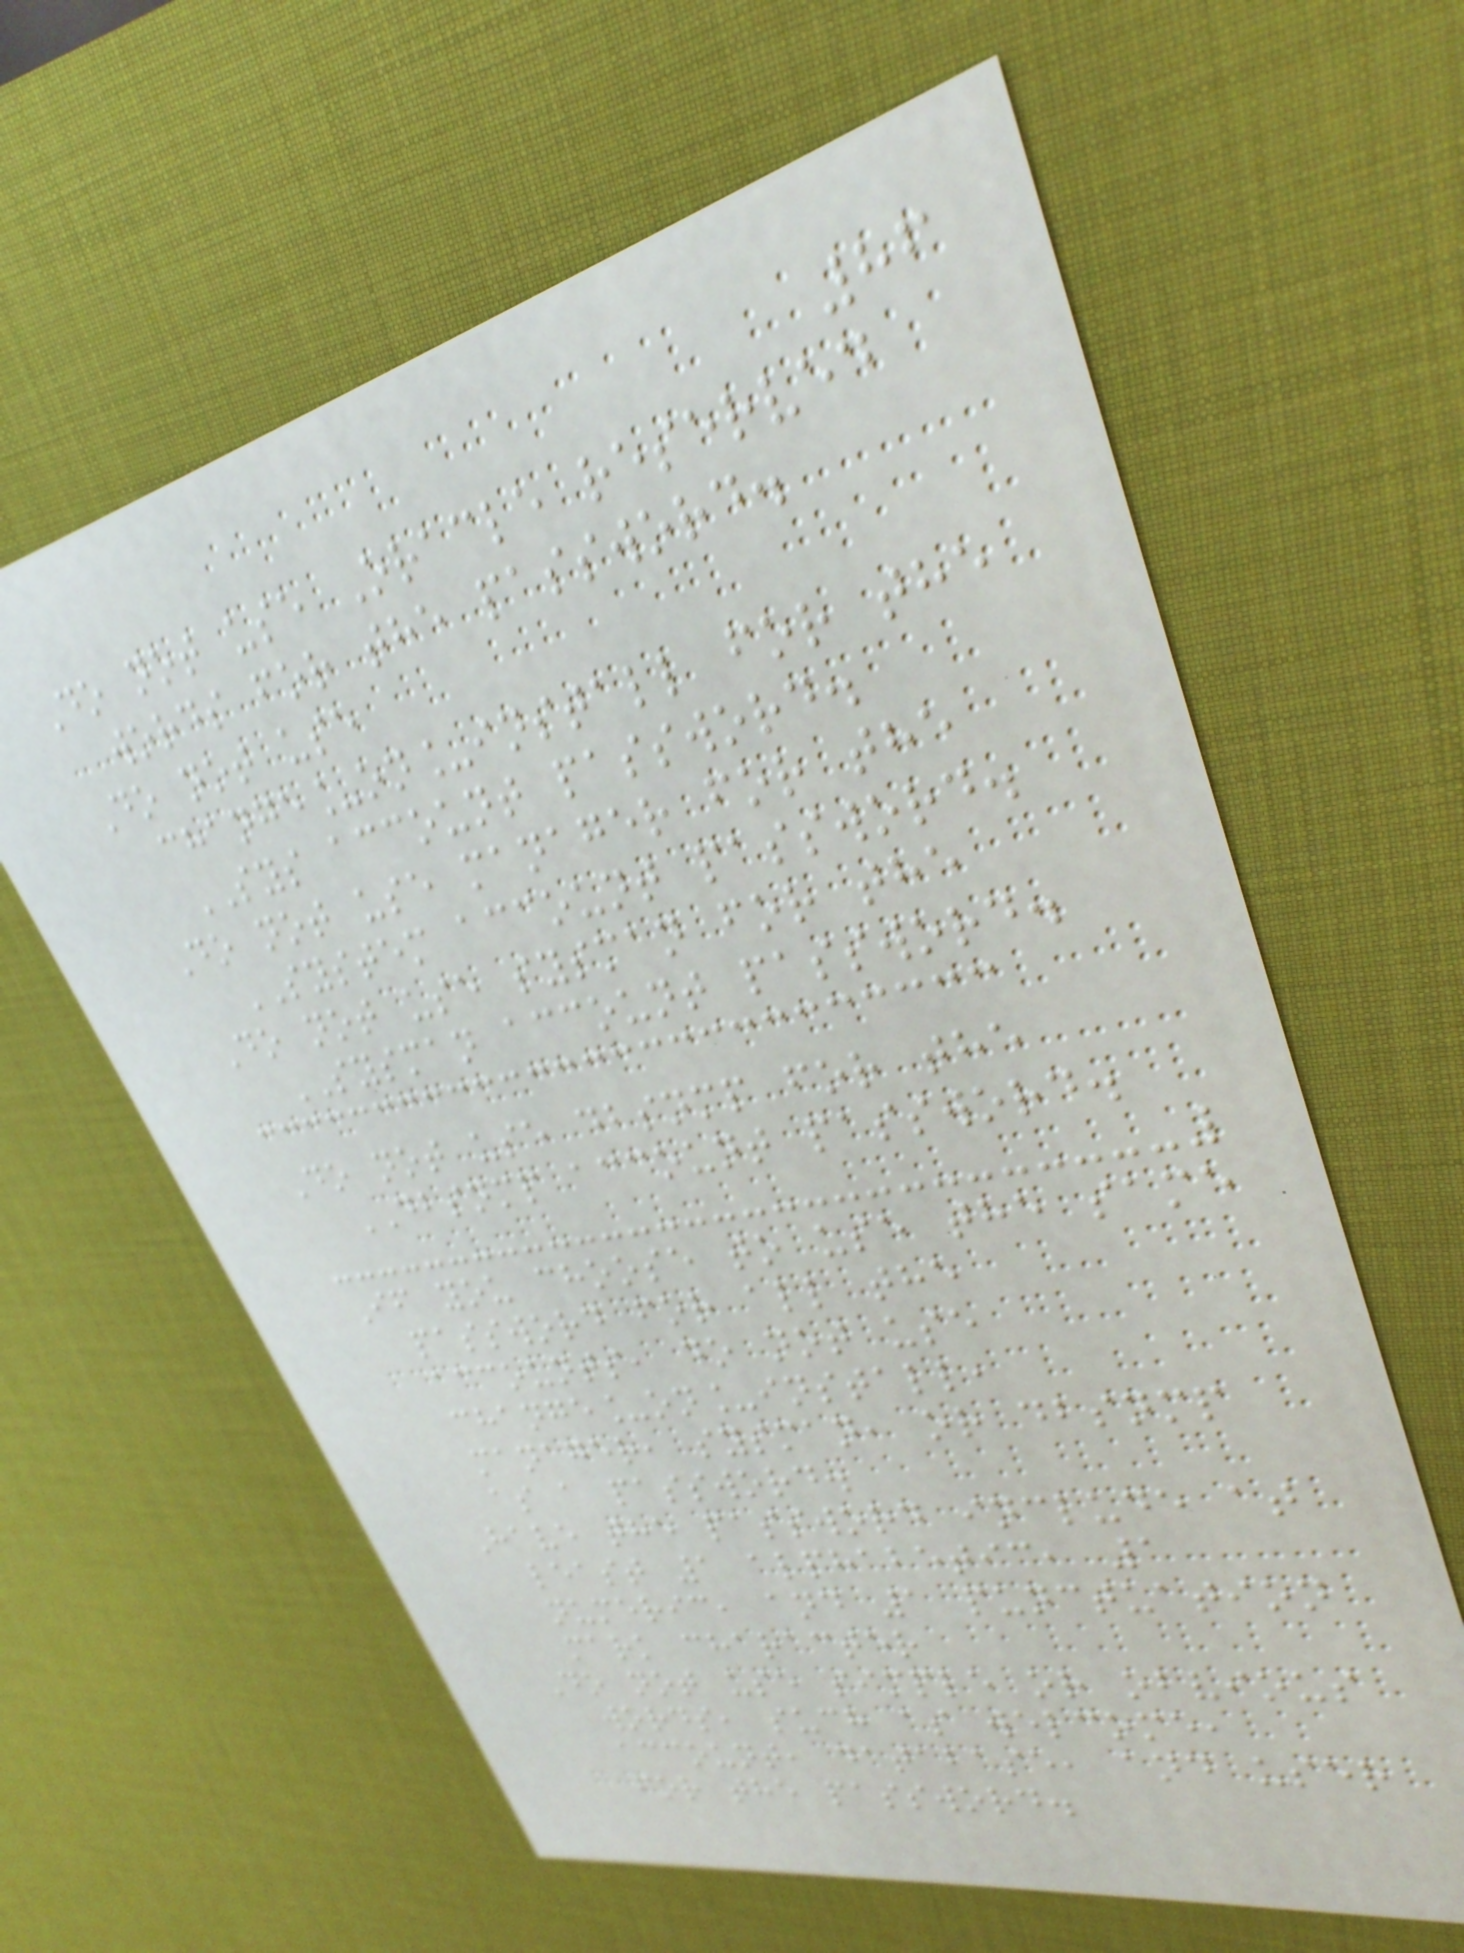86
Do not use Oracle reserved
words for the password.
Do not use
change_on_install for the
SYS account password.
Do not use manager for the
SYSTEM account password.
Do not use sysman for the
SYSMAN account password.
Do not use dbsnmp for the
DBSNMP account password.
If you choose to use the same
password for all the
accounts, do not use
change_on_install,
manager, sysman, or dbsnmp
as a password.
Have the password include at
least 1 alphabetic, 1
numeric, and 1 punctuation
mark character
Do not use simple or obvious
words, such as welcome,
account, database, and user
for the password.
